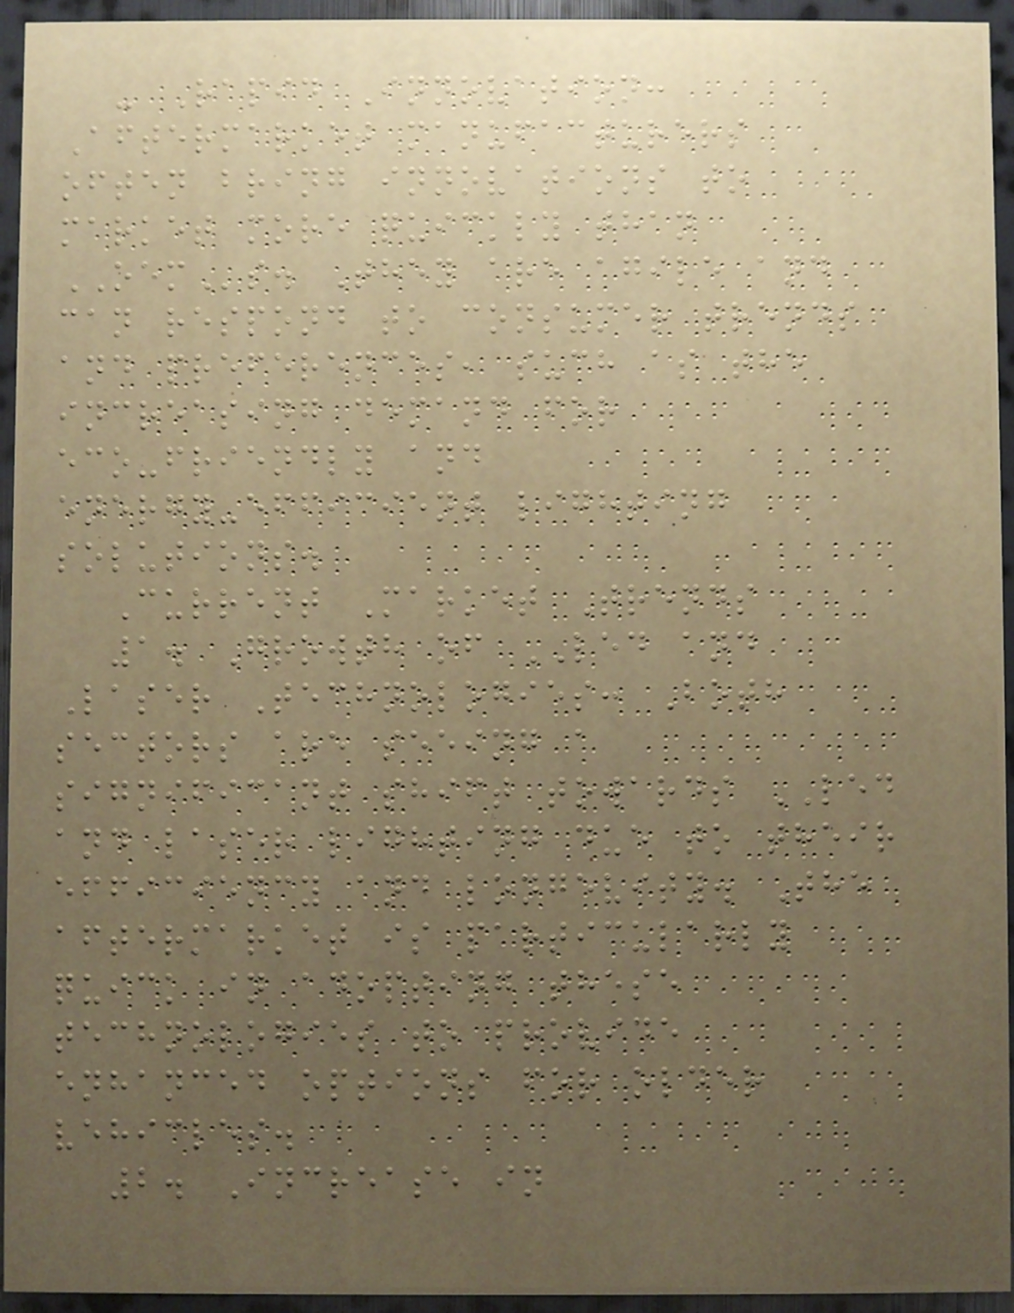- Rapid Innovation:
Aftermarket manufacturers
often bring innovations to
market more quickly than
OEMs. They are agile and
can respond to consumer trends
and preferences, such as the
increasing demand for
eco-friendly and
energy-efficient lighting
solutions.
Current Market Trends
1. Growth of LED and
Laser Technologies: Both
sectors are seeing a
significant shift towards LED
and laser lighting due to their
efficiency and longevity. The
aftermarket is particularly
quick in adopting these
technologies to provide
enhanced options for older
vehicles.
2. Increase in
